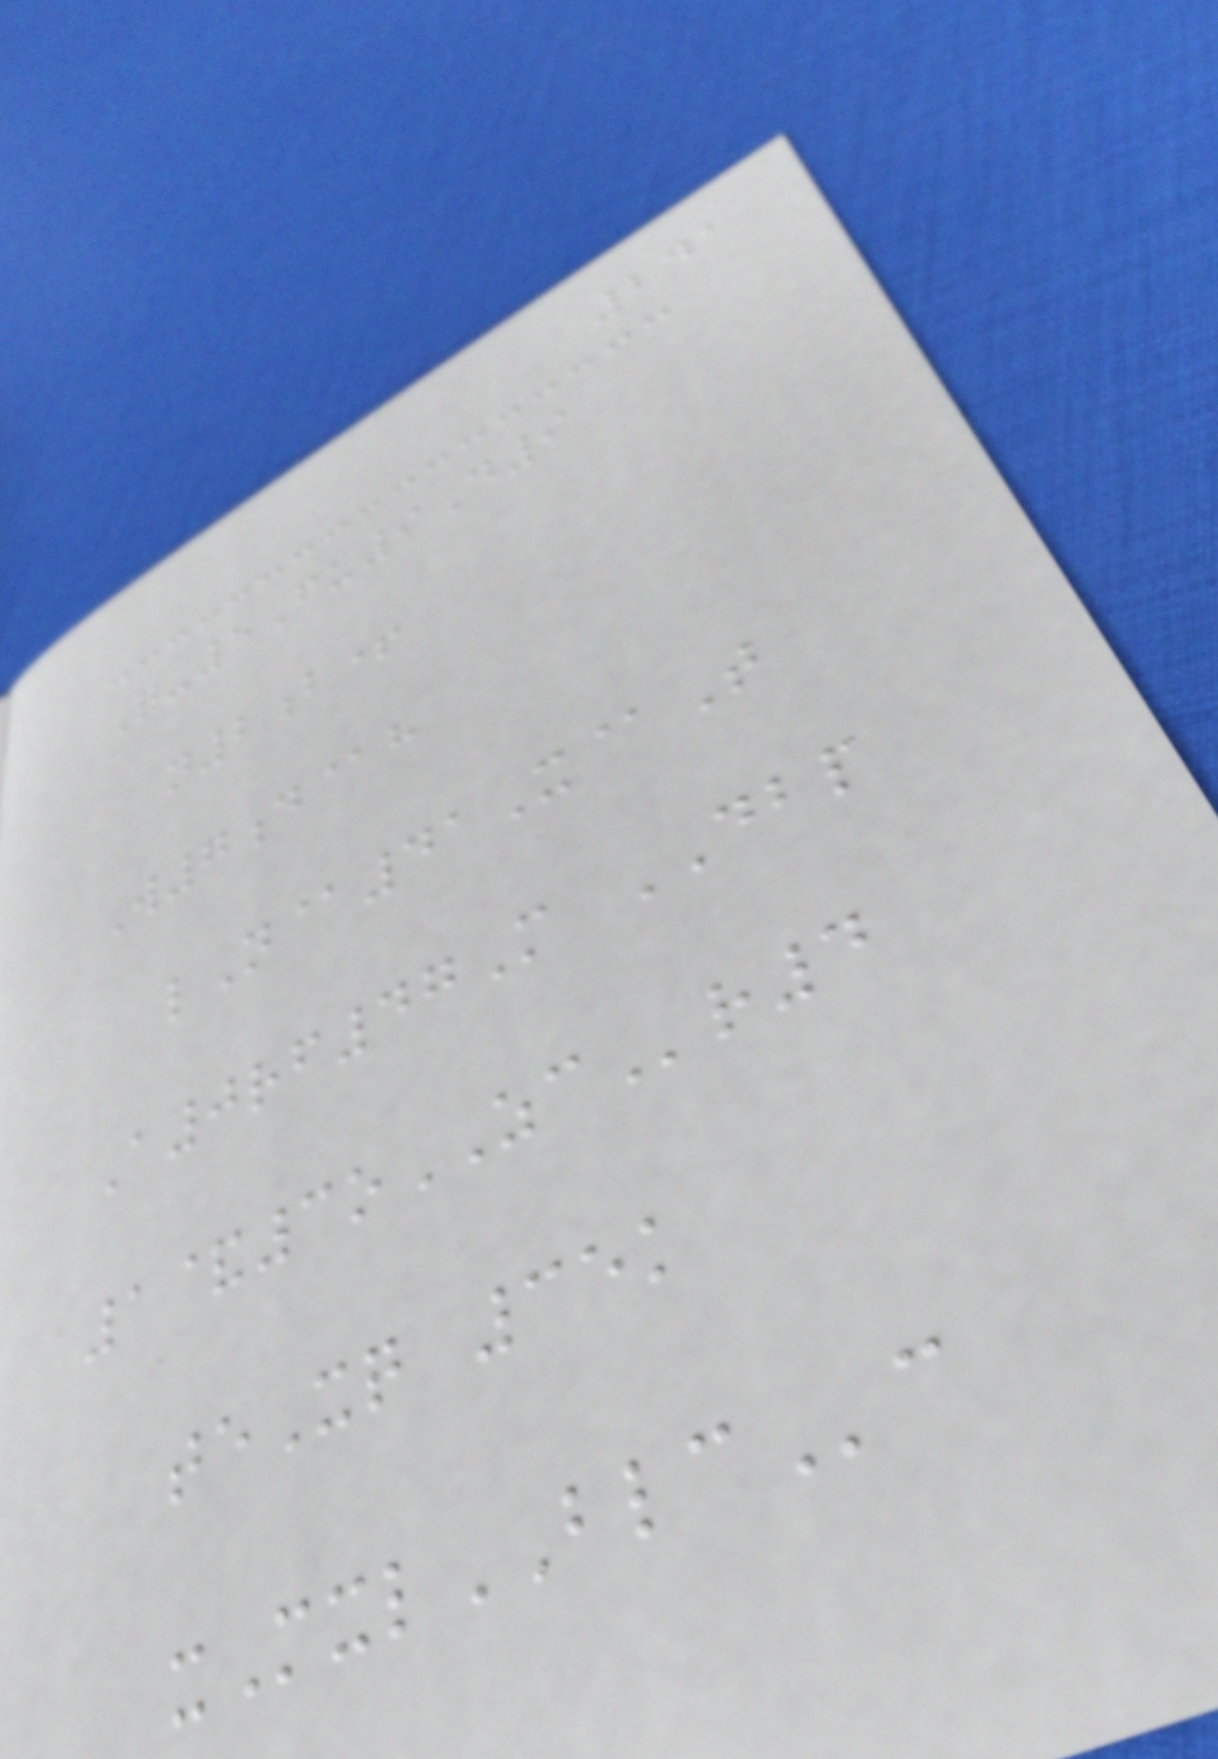241
Q-5Fu9D9
n2b+
W7d@h
lN@41X@T
A0rf47M DBP
1&3oZCr4
teXq 35k
xMxlBLCc
